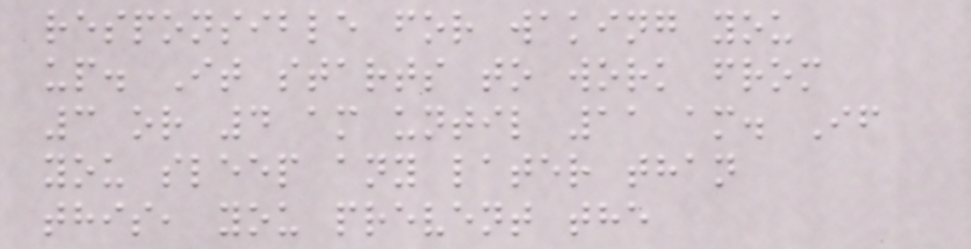responsible for waking you
up. It starts to work from
3 or 4 am until 11 am. If
you sleep any later than
this, you prevent the
